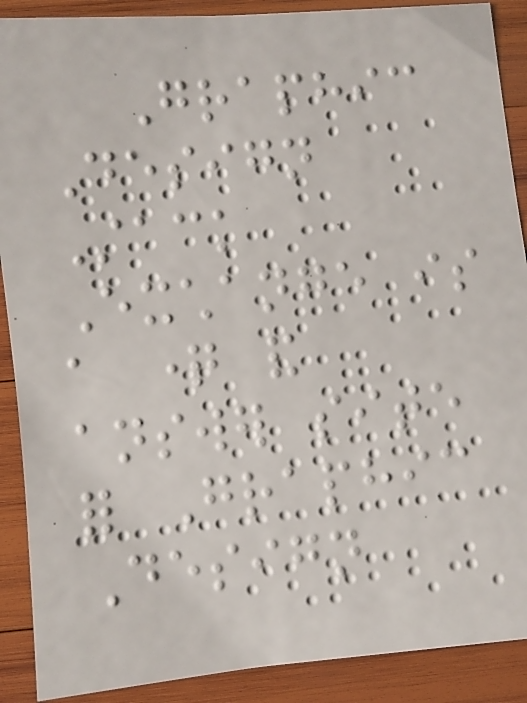Graphic
Design
Stack
Exchange is
a question and
answer site
for Graphic
Design
